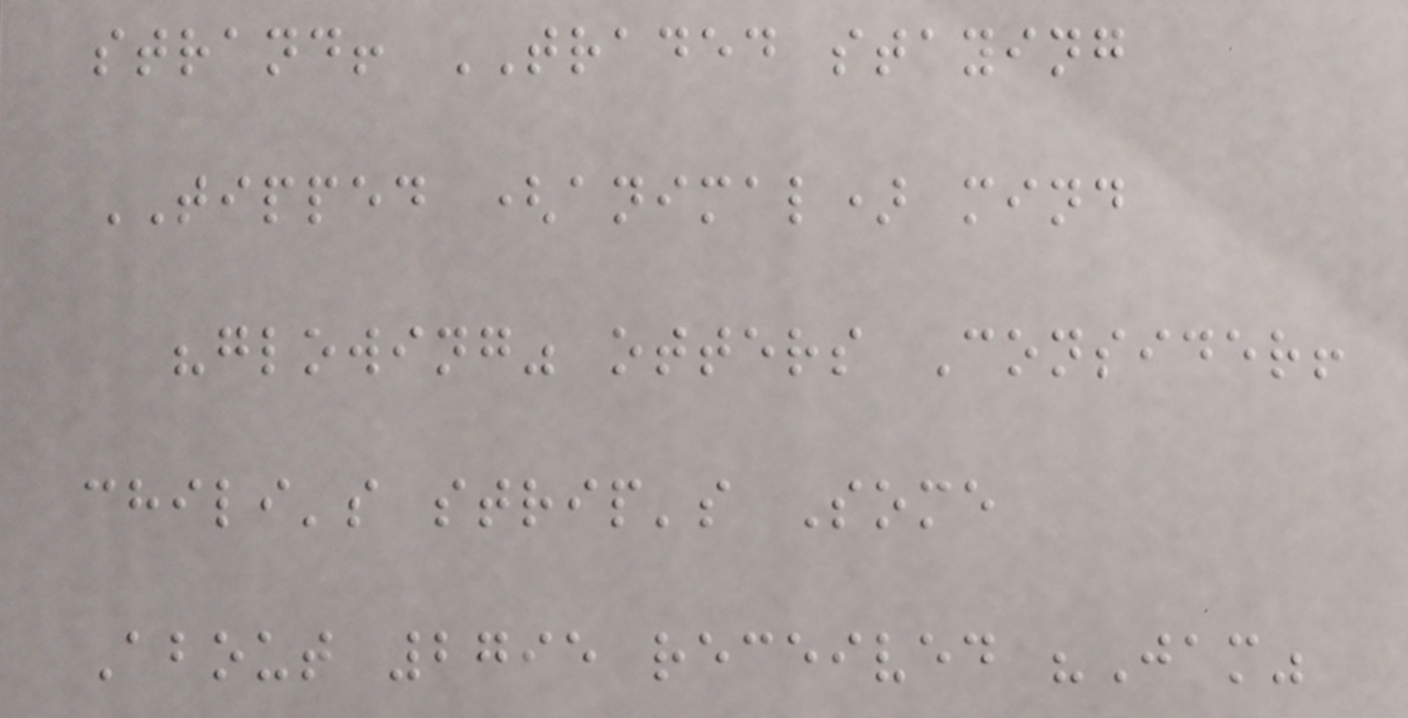strand! TRADED staying
TIPPED (animal) mind
"glowing" otters Consider!
chili's strip's Some
About 2795 received "Jam"
